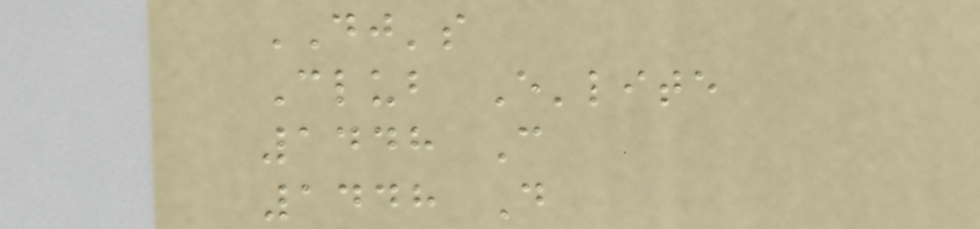DJ's
Club E'lite
1448 C
1448 D
